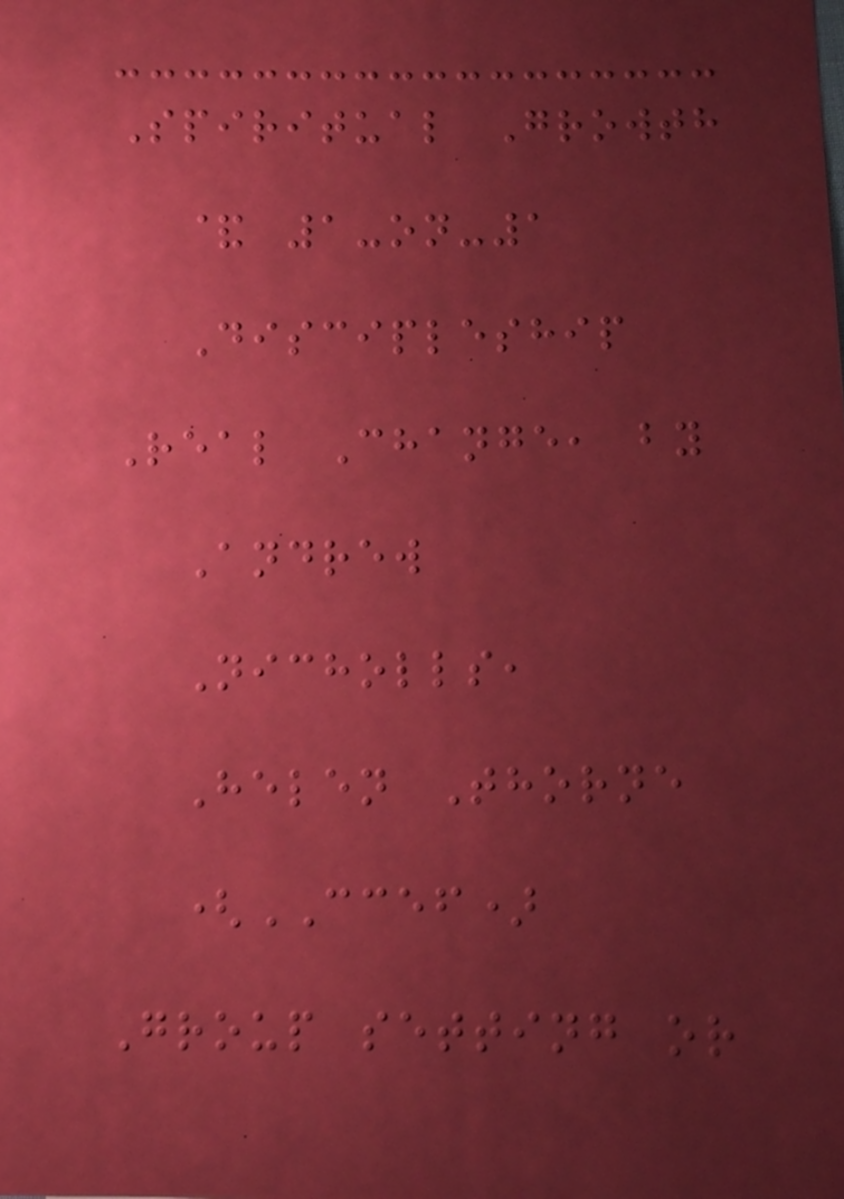Spiritual Growth
& 1-on-1
Discipleship
Real Change, by
Andrew
Nicholls,
Helen Thorne
(CCEF)
Group setting or
